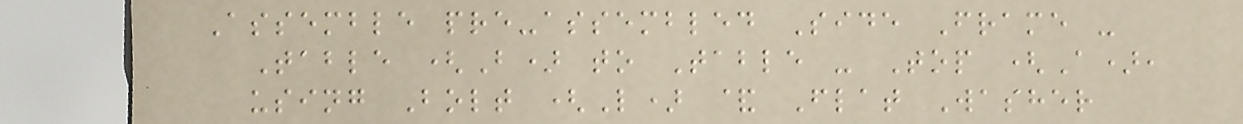Assemble pre-assembled Side Frame -
Table (B) to Table - Top (A),
using Bolt (L) & Flat Washer
